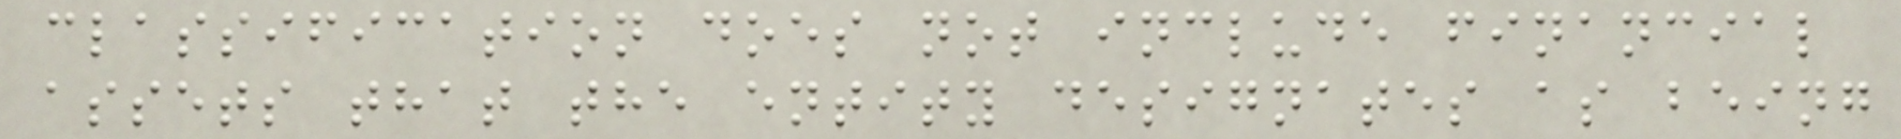classification does not include financial
assets that the entity designates as being
